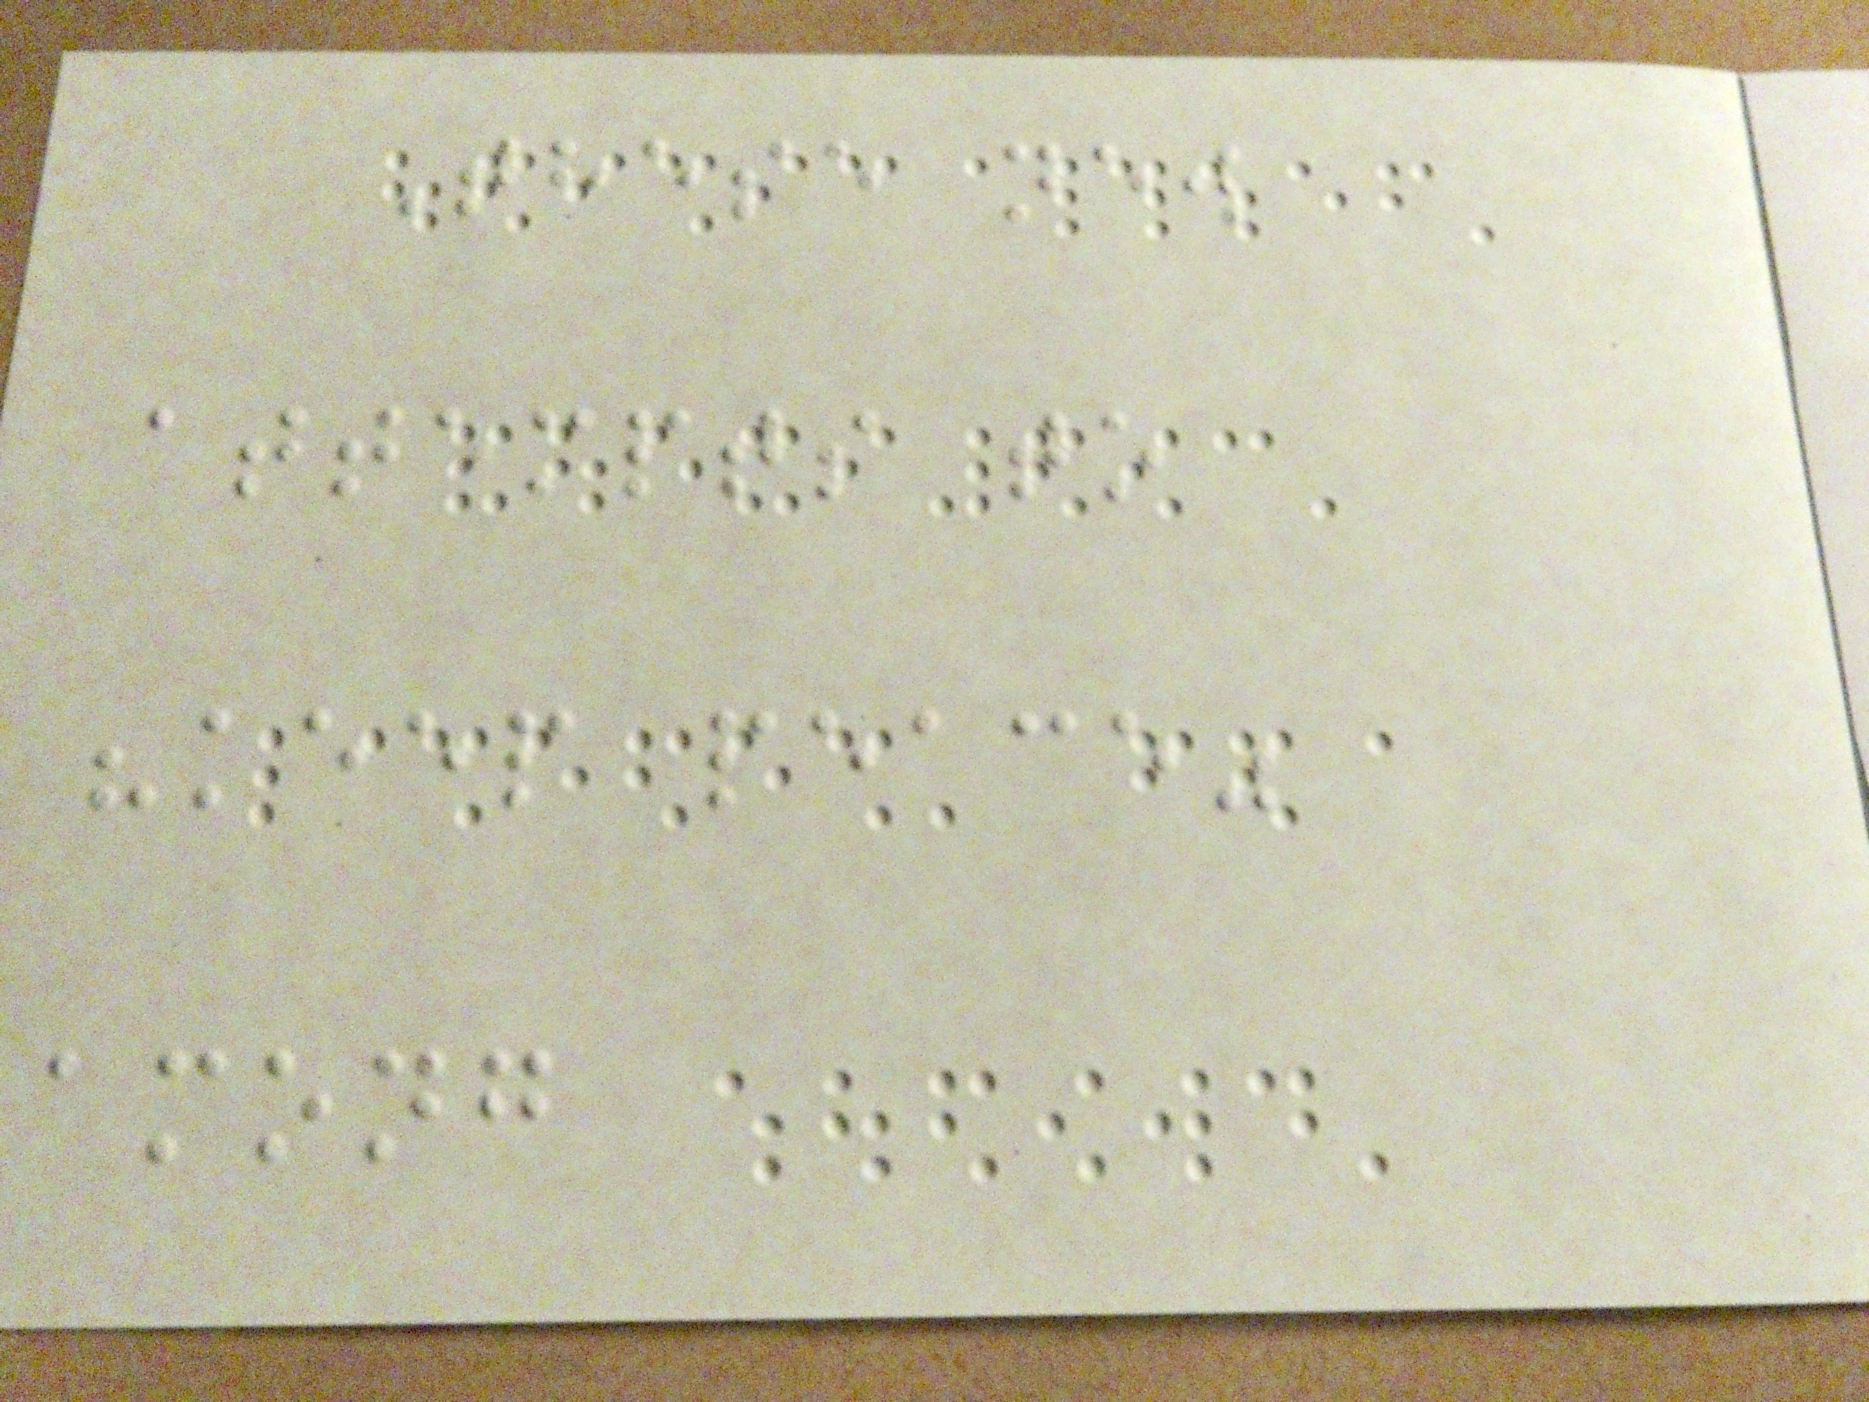These new
attempts to
"keep peace"
among
